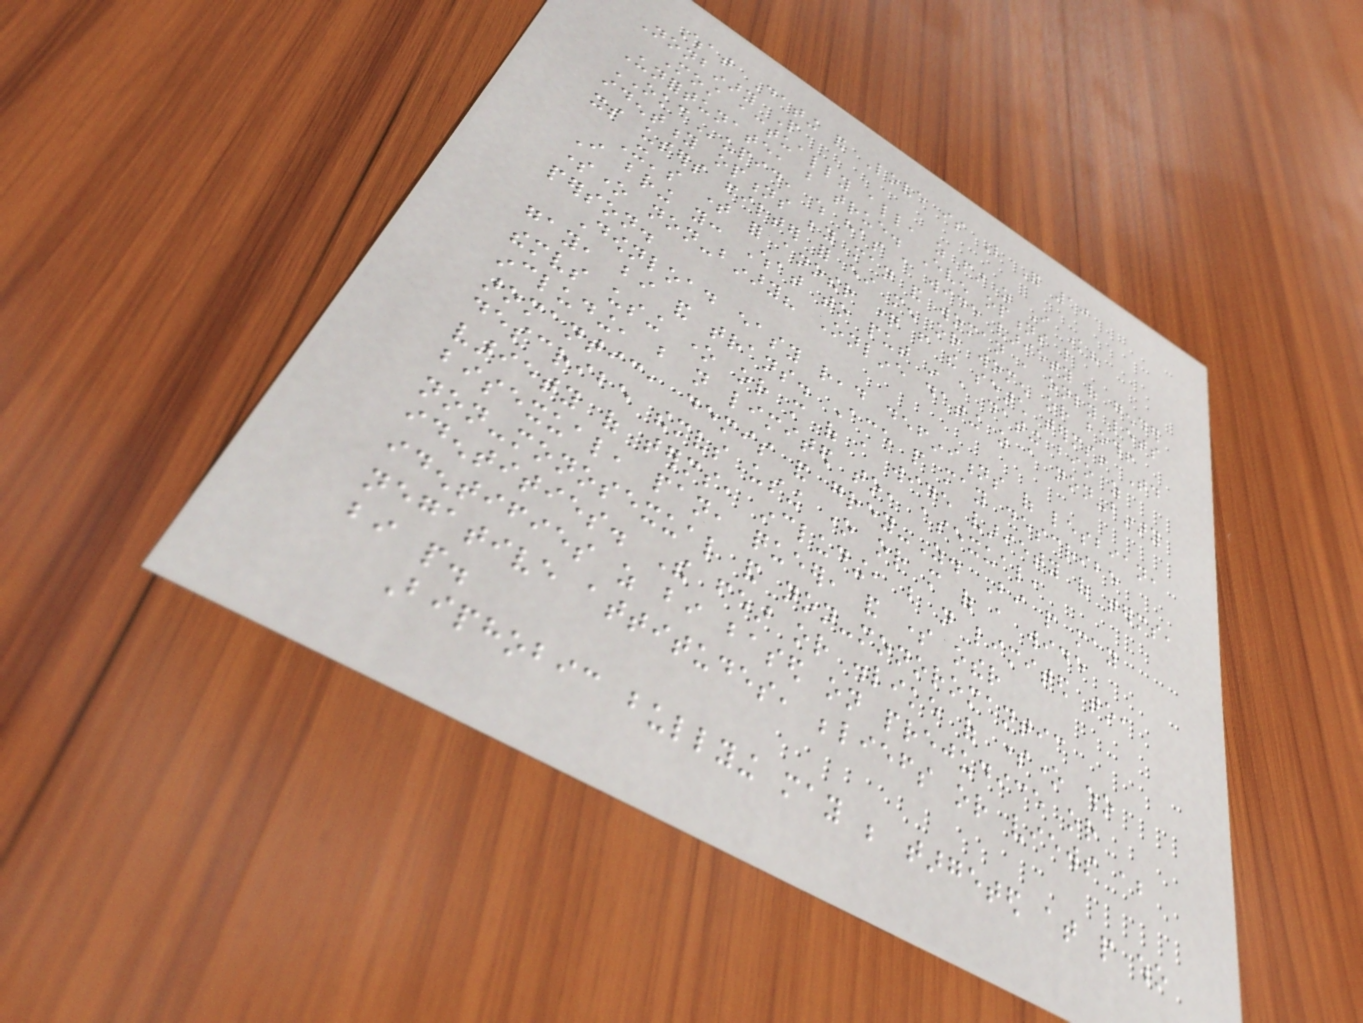What Dating and Love is Like For 10
Nonbinary People
Most actually all, as far as I know?
Unfortunate, but true. Even options like
OKCupid, which has a wide variety of gender
identity options beyond man and woman , only lets
its users filter for either men or women or both!
It's time for another question from the search terms! Today
I bring you: What to put in a dating bio as
someone non-binary? Online dating as a non-binary
person.
Download easy read definitions of lesbian,
gay, bi and trans. Ace people may describe
themselves using one or more of a wide variety of terms,
including, but not limited to, asexual,
aromantic, demis and grey-As. Bi people may
describe themselves using one or more of a wide
variety of terms, including, but not limited to,
bisexual, pan, queer, and some other
non-monosexual and non-monoromantic
identities. The fear or dislike of someone who
identifies as bi based on prejudice or
negative attitudes, beliefs or views about
bi people.
Biphobic bullying may be targeted at people who
